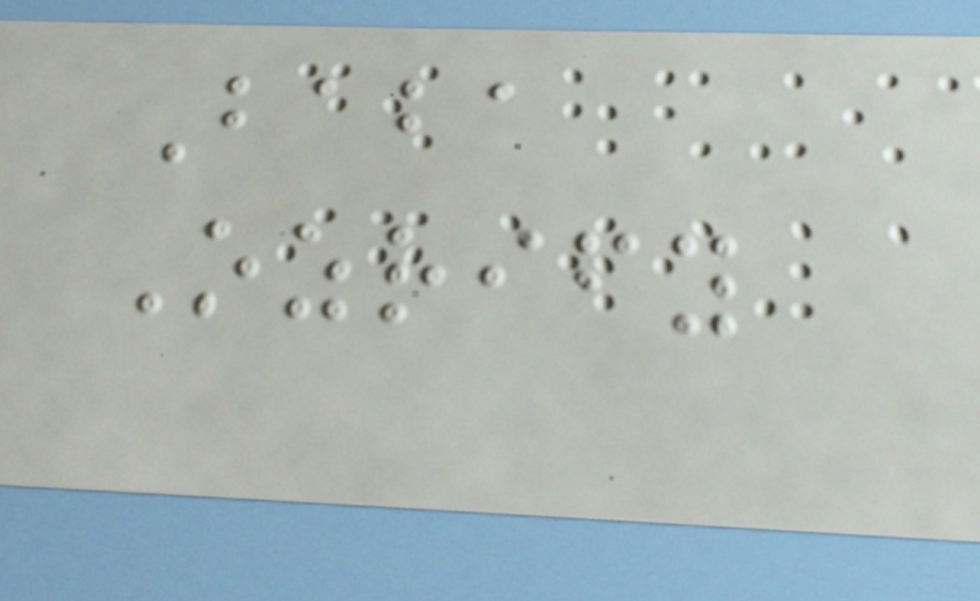Baba
Ozrify
